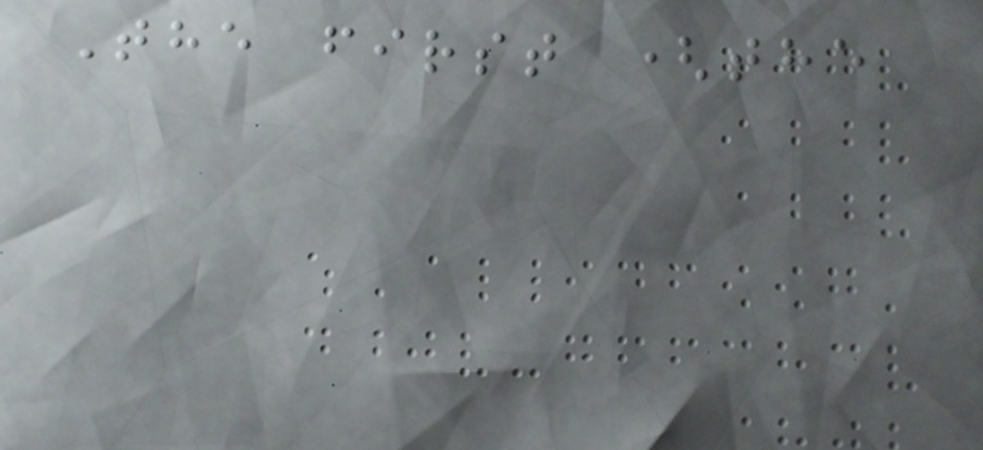The first (the
